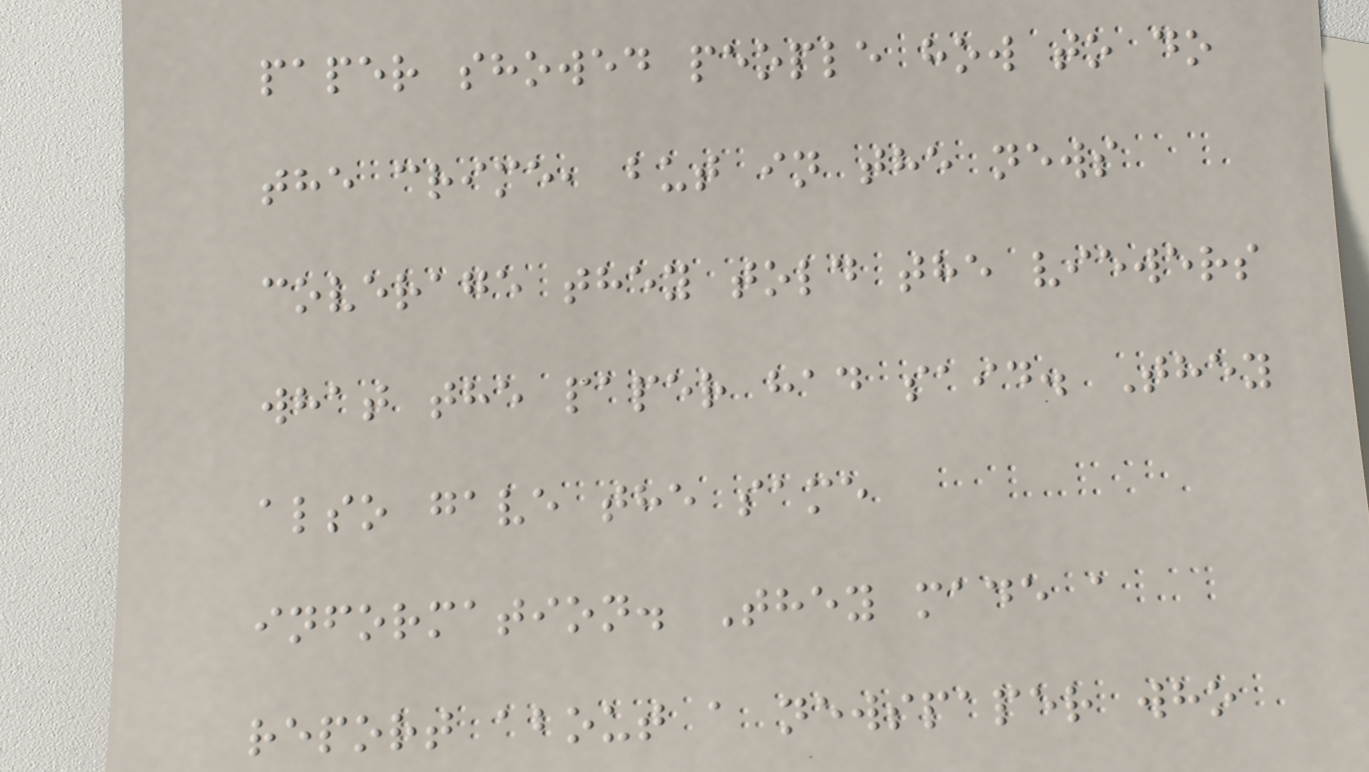paper showed people how to do
the crime, but in the news
coverage they told the viewers
what the paper had said. They
also gave the same
information. They made a
report about a newspaper who
